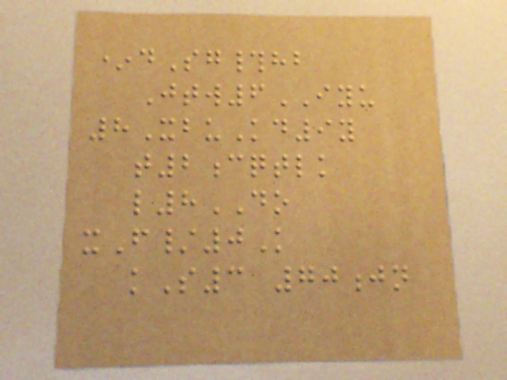*dSg#hb
Jtw6IYU
8XbuKd9y
t2cqtlk
l8DO
xF/0K
kS3 70jn
